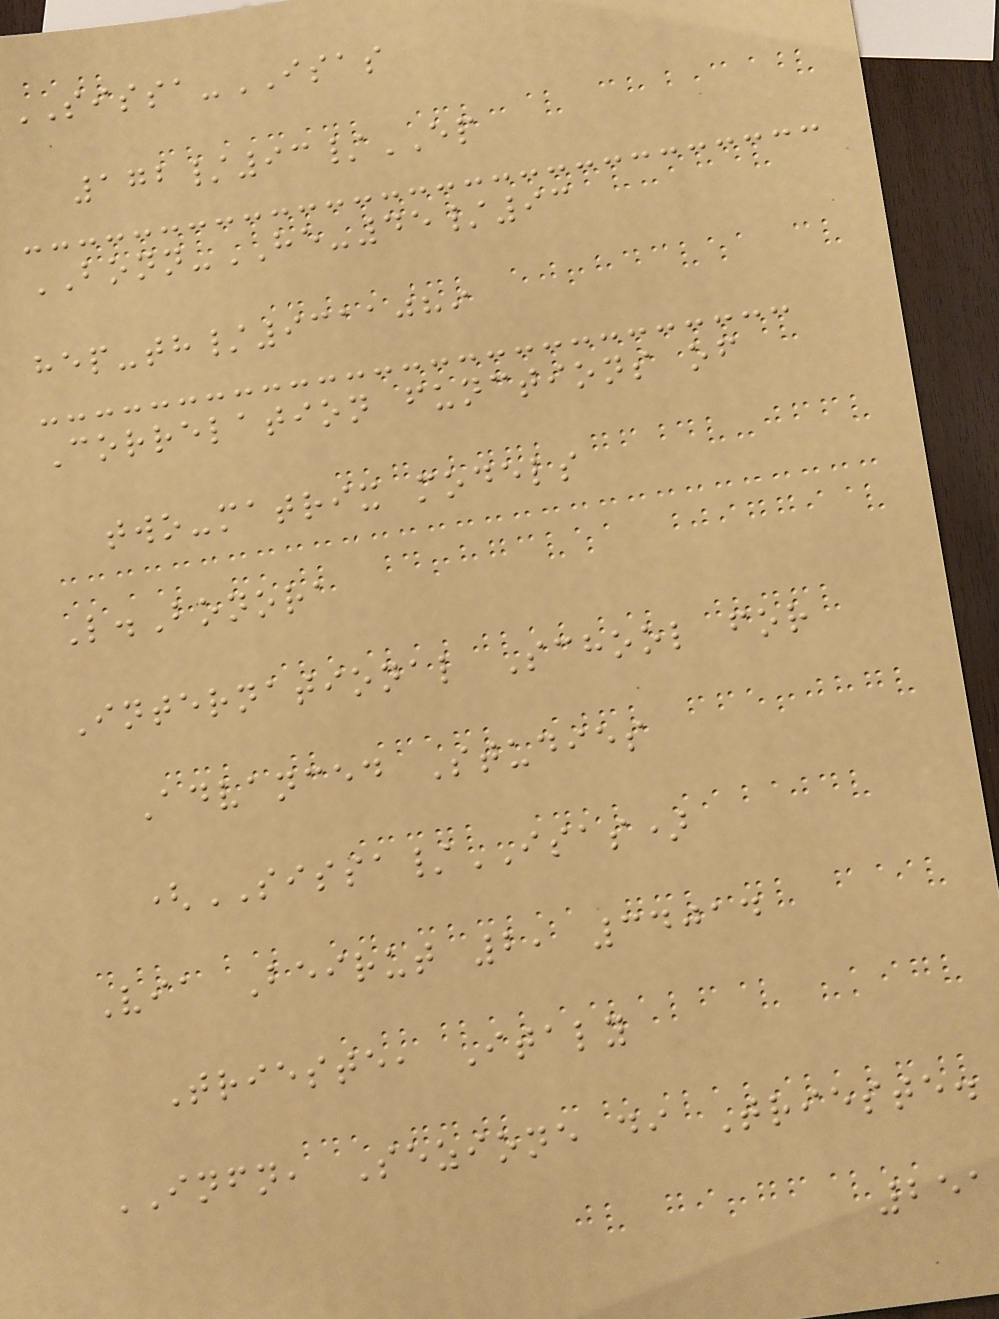SISSA-ISAS
172/93/EP
BONN-HE-45/93
hep-th/9311089
Correlation functions of
two-matrix models
L.Bonora
International School for
Advanced Studies
(SISSA/ISAS)
Via Beirut 2, 34014
Trieste, Italy
INFN, Sezione di Trieste.
251
